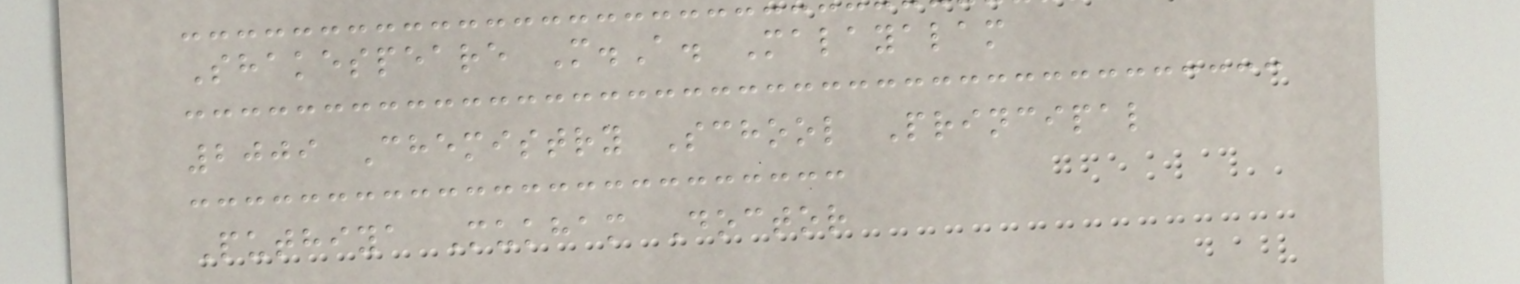Shakespeare M.A. Malayalam
2009 Chemistry School Principal
Puthiya Mukham Doctor
